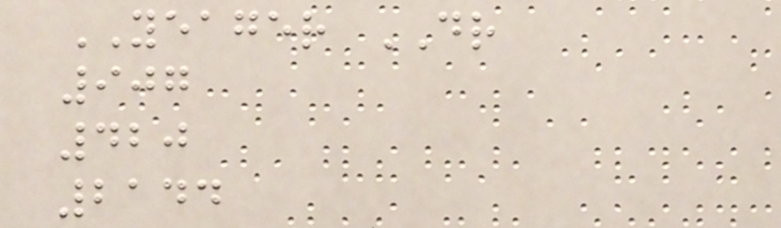YEAGER DR
907
420
2144
